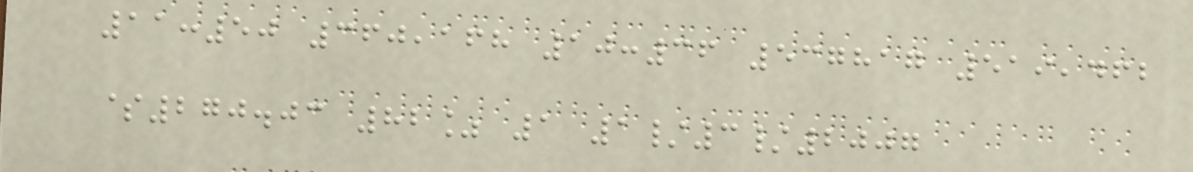11:50 360,168 10:36 537817 519,462
$270.03 82% 1 1/3/2007
